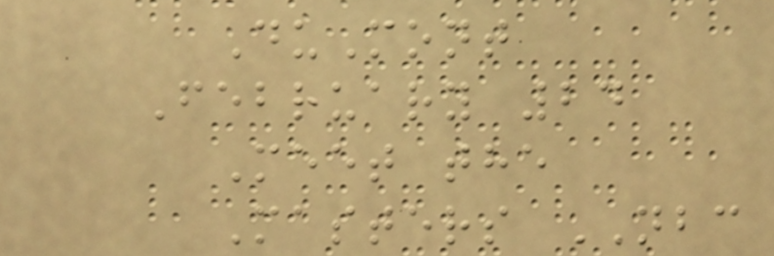DuMont
February 24
Meet the
Masters NBC
